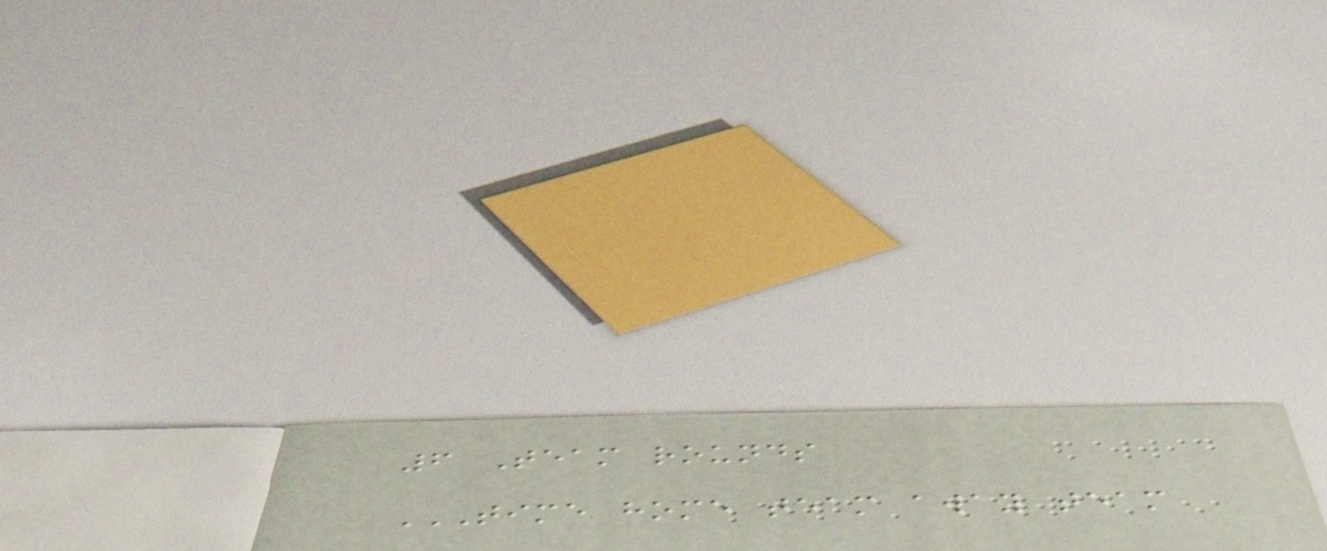6 Team rounds
TIME HOME TEAM AWAY TEAM
